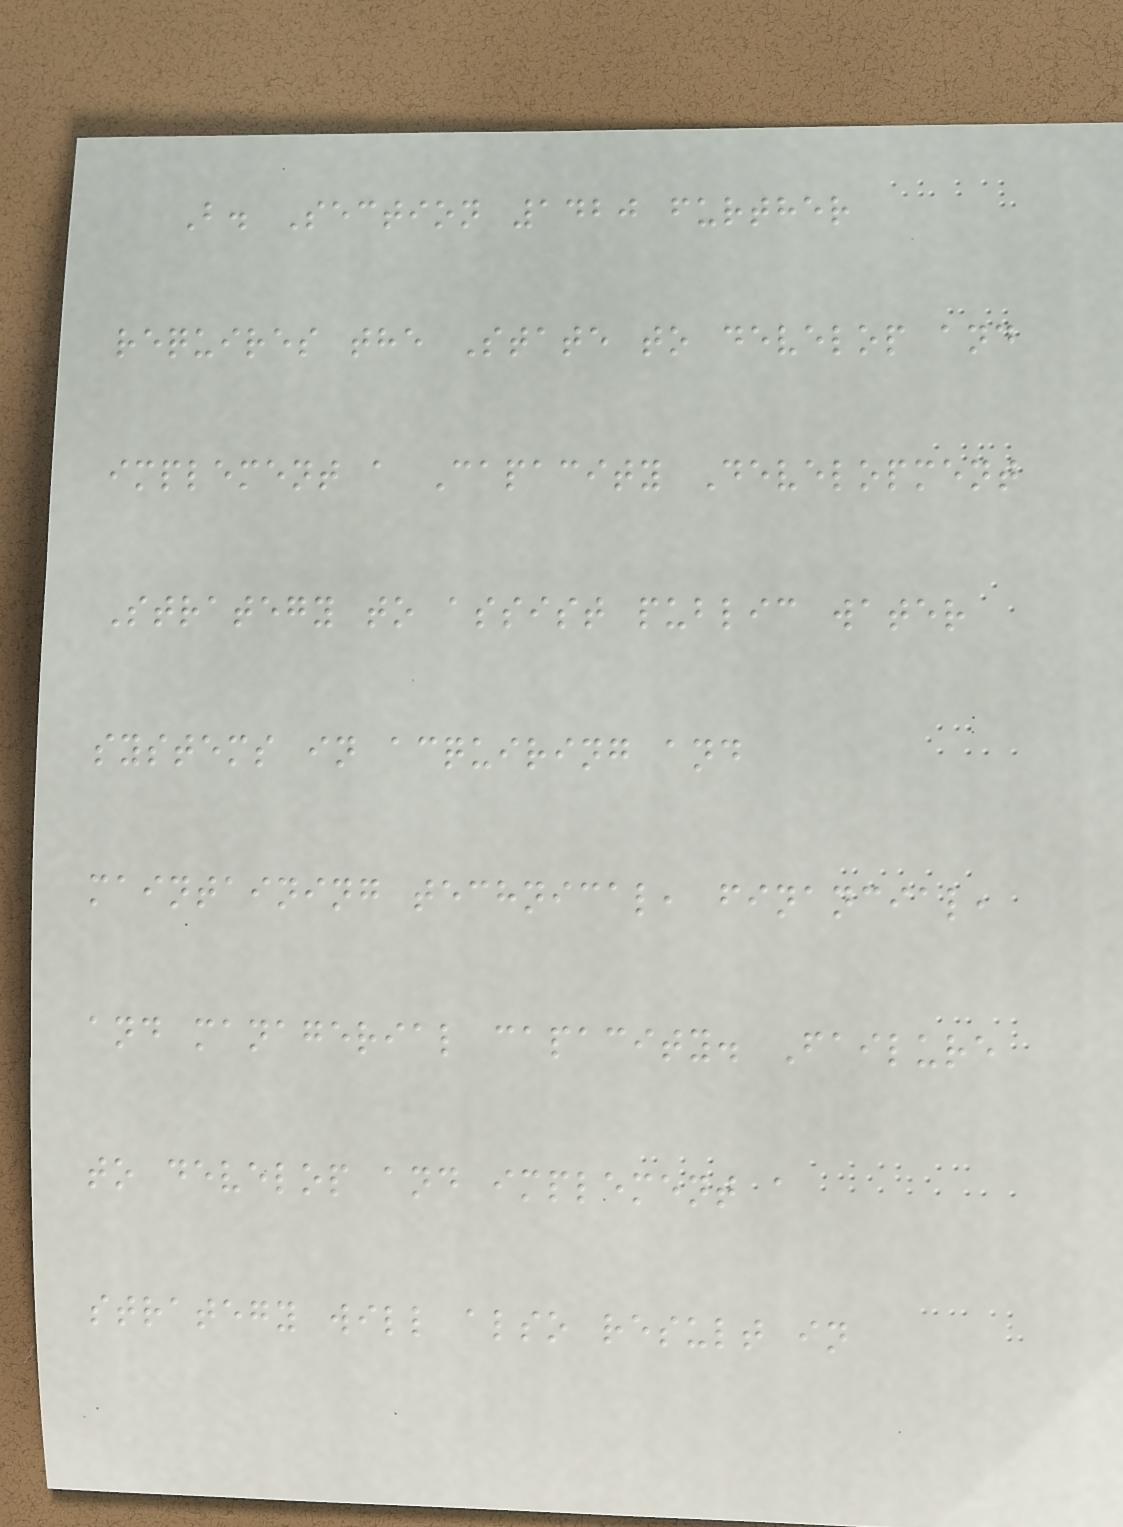B. Section 1420 further
requires the State to develop and
implement a Capacity Development
Strategy to assist public water
systems in acquiring and
maintaining technical, financial,
and managerial capacity. Failure
to develop and implement a
strategy will also result in
